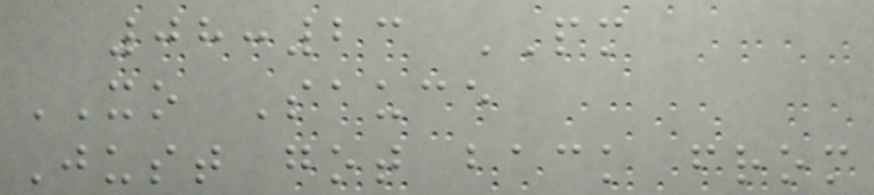08:23 PM
XO Sauce
Just got back from
